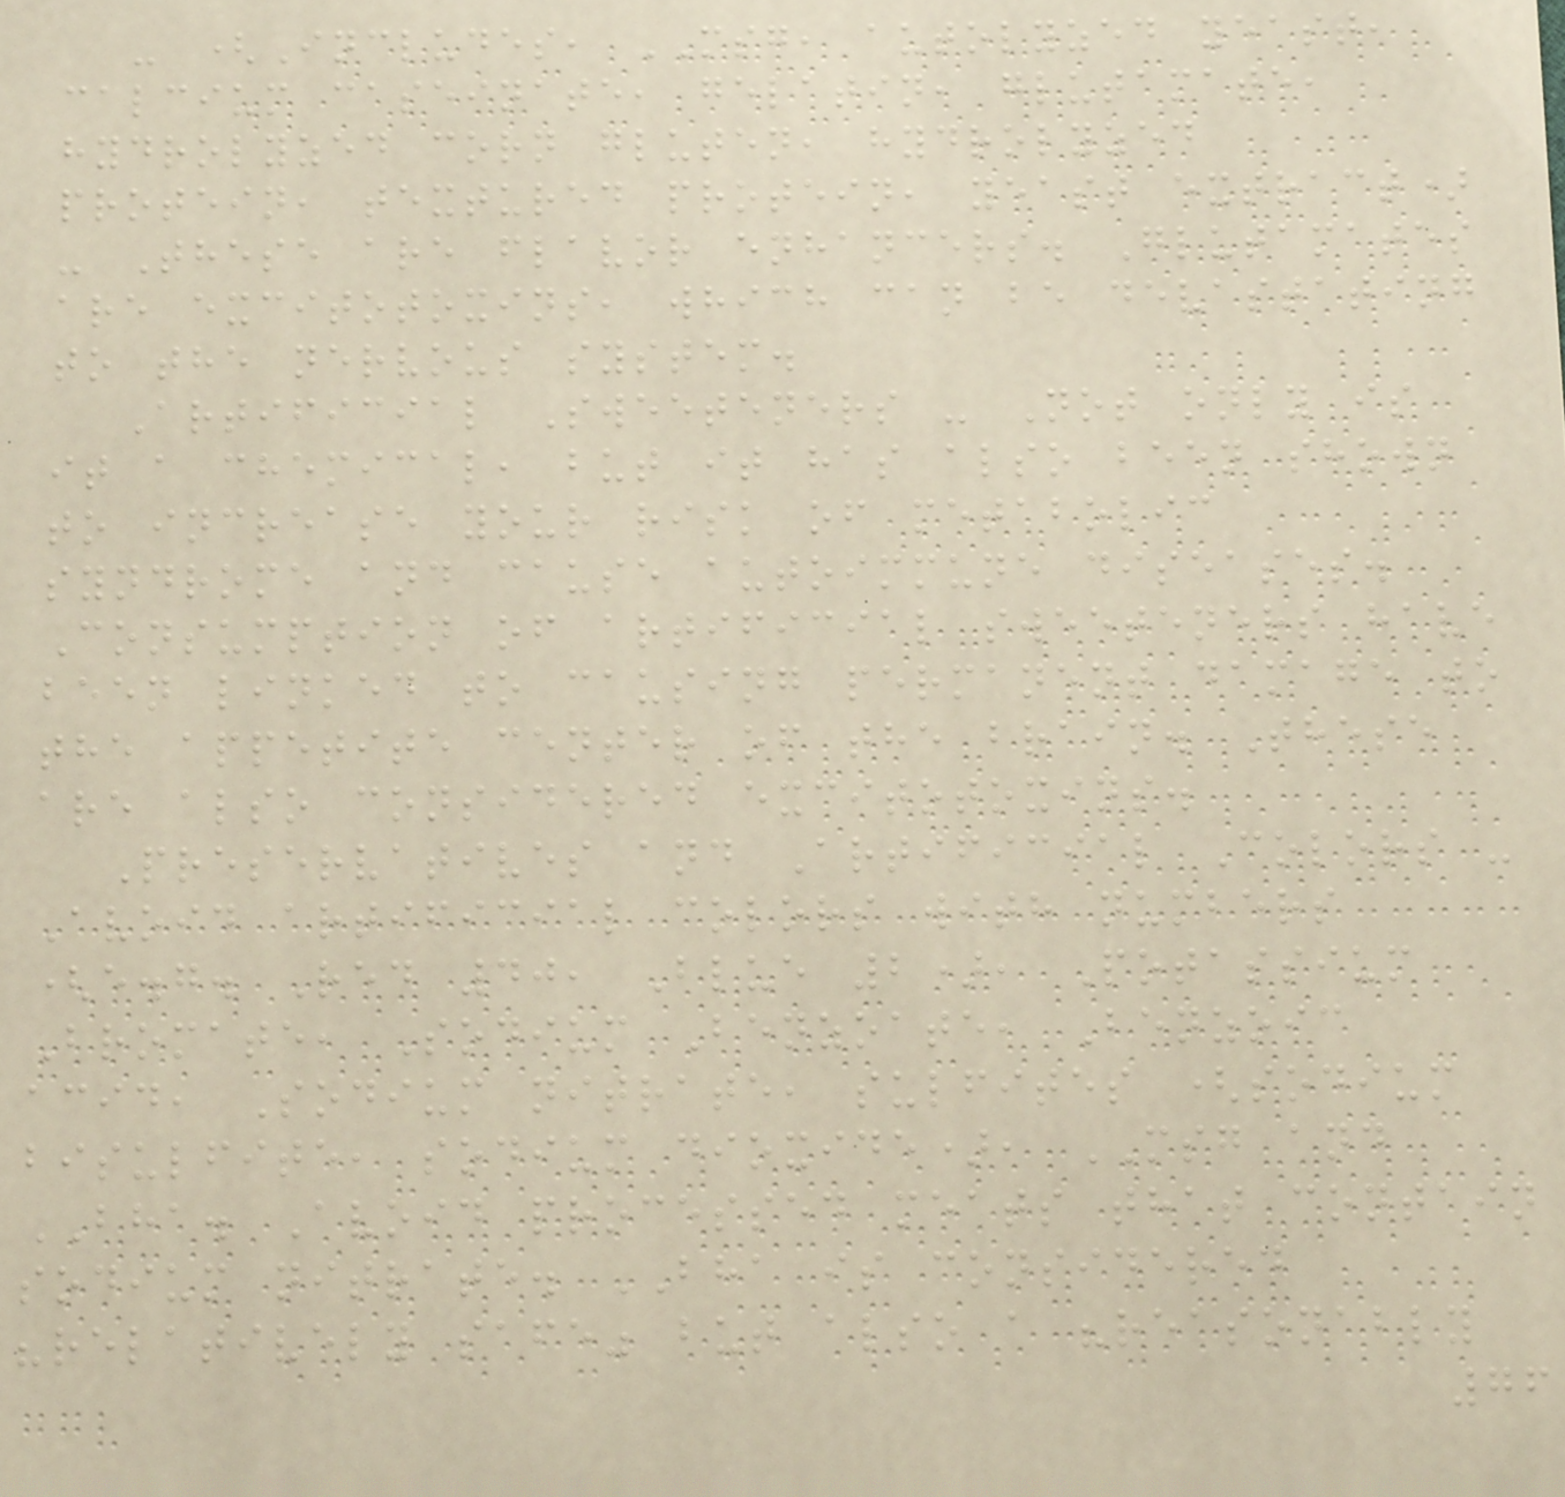- (Includes, MSG, autolyzed yeast,
calcium caseinate, gelatin, glutamate,
hydrolyzed corn gluten, hydrolyzed
protein, textured protein, yeast extract)
- These are flavor enhancers. Glutamates
are excitotoxins, which can be devastating
to the nervous system.
Artificial Sweeteners - Not only is
it a chemical, but it has also been shown
to increase your risk of metabolic
syndrome and cause autoimmune diseases.
Consumption of artificial sweeteners have
been linked to causing permanent damage to
the appetite center of the brain. These
are also considered excitotoxins.
Preservatives and Artificial Colors -
Avoid artificial colors with numbers
(e.g. Red 40, Blue 2), Potassium
Bromate, Sodium Benzoate, Benzoic
acid, Sodium nitrate, sulfites (sodium
bisulfite, sodium dioxide), MSG and
BHA. Avoid processed meats that contain
sodium nitrate. BHA is considered
"relatively safe" but also a "reasonably
76
